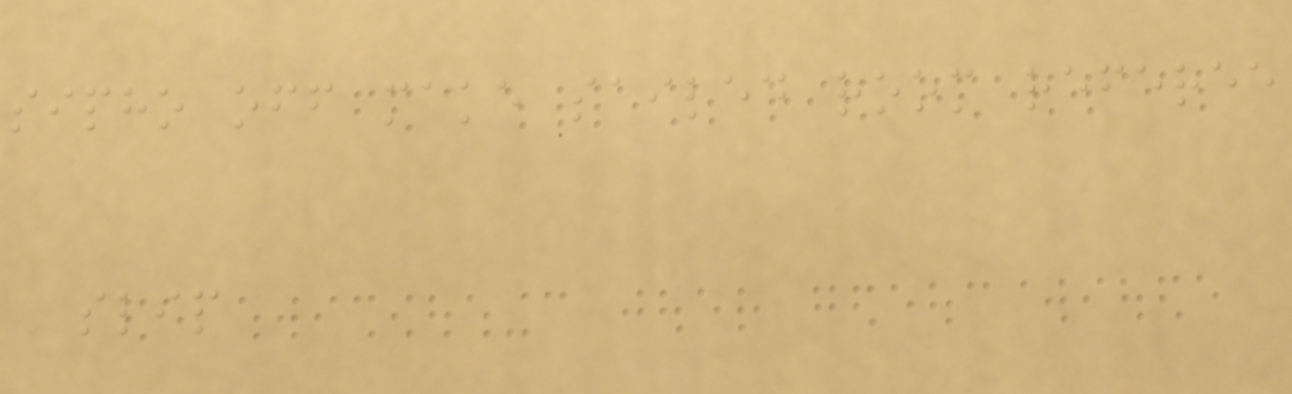sipho off make sailed room referee
slip
